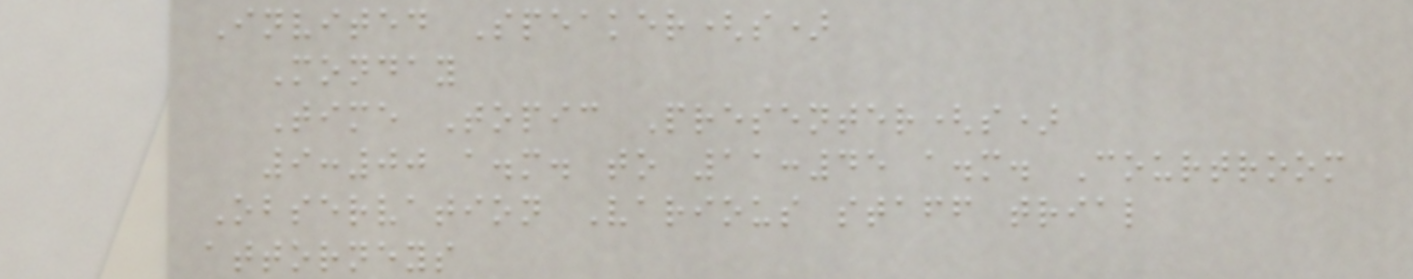Invited Speaker(s)
Monday
Time Topic Presenter(s)
9:00 a.m. to 11:45 a.m. Courtroom
Observation Various staff trial
attorneys
